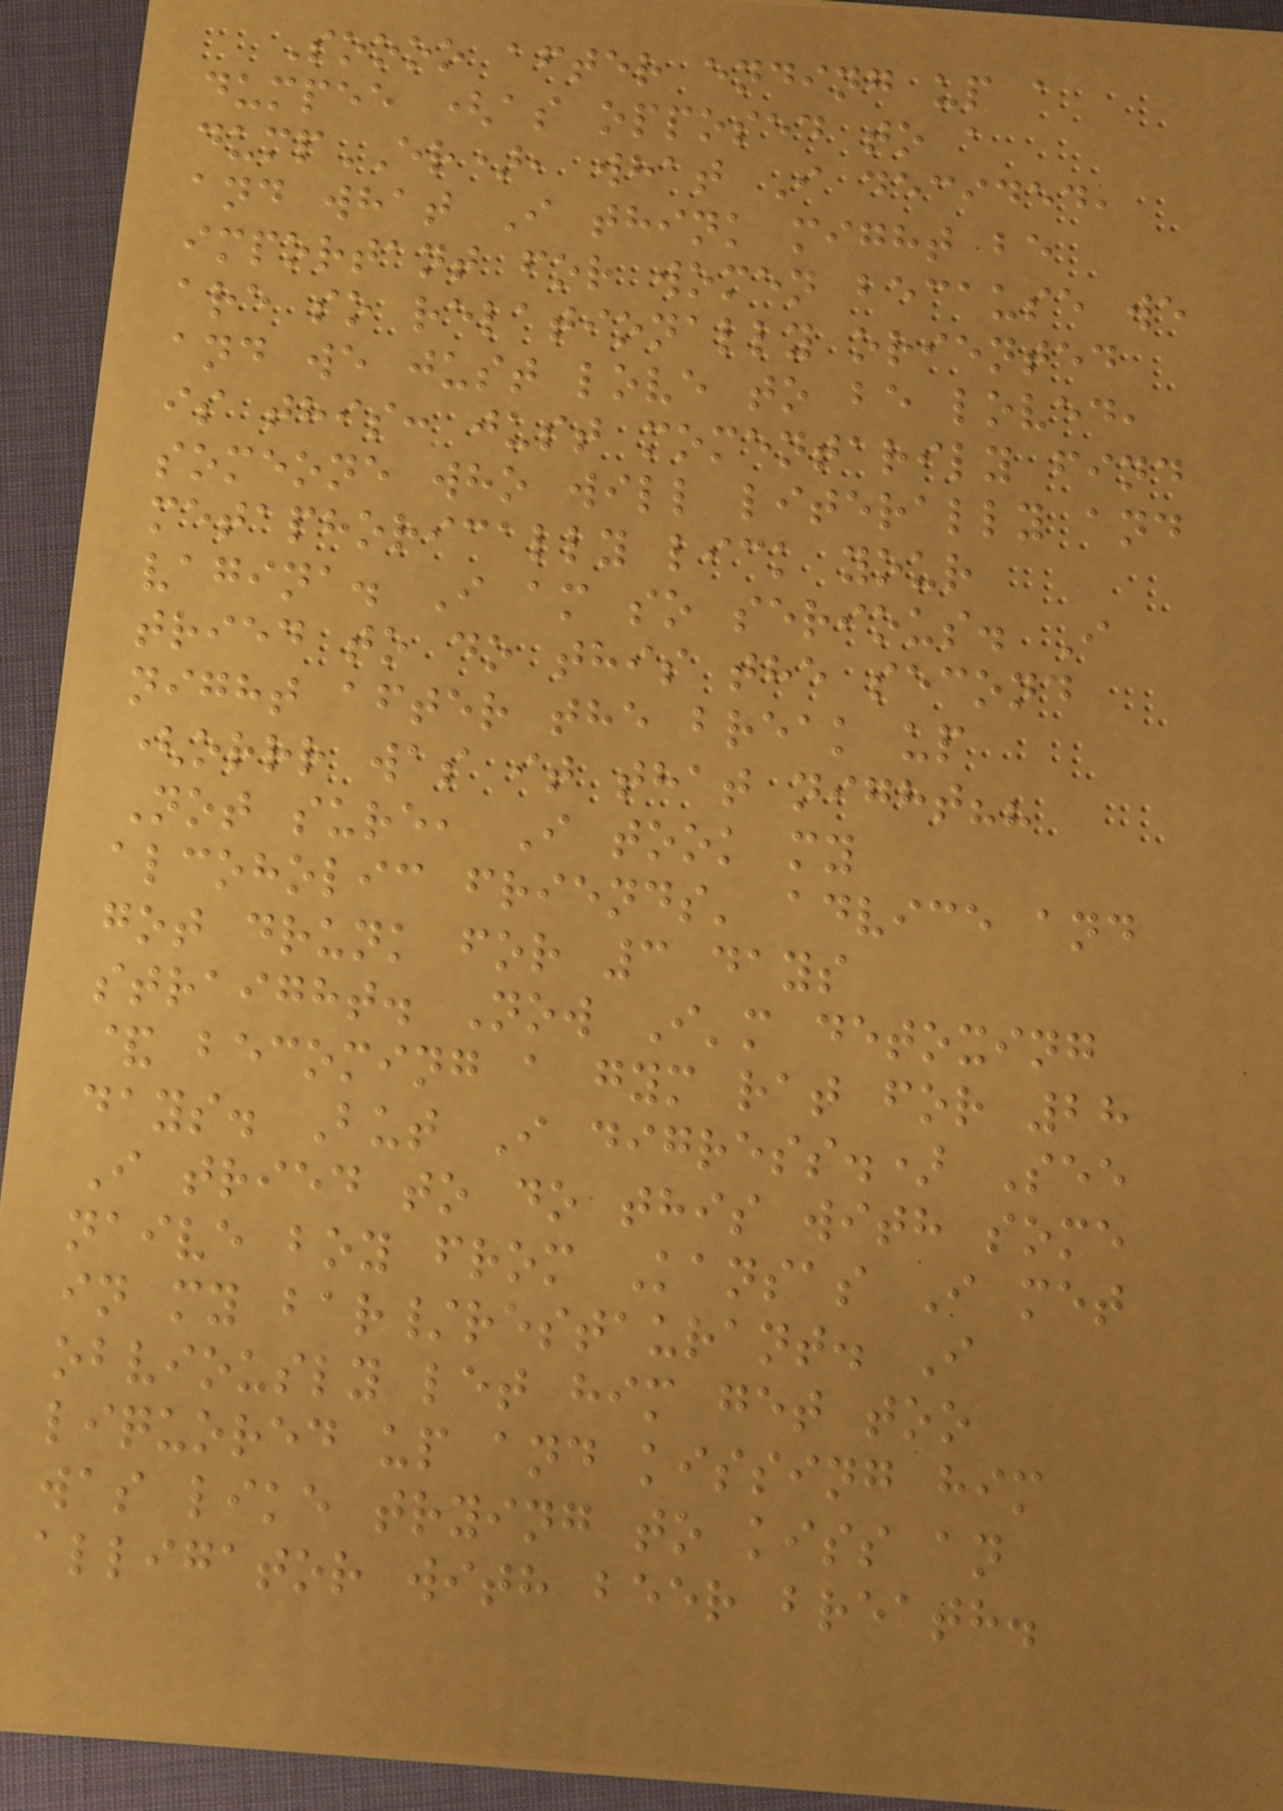Soooo after ending up a
dumpee (as opposed to a
dumpER), what I decided,
and what I think might be
important for women because we
are so relationally oriented
and we just love to be loved,
is this: just momentarily find
someone who will literally and
metaphorically lick your
vagina. I am so serious. I
tried to do this the second
night after the break up
(orrr was it that night??
Not sure, I took my
alcoholic friends' advice and
got drunk for 3 days
straight. Now I'm detoxing
& becoming a gym rat for 28
days. But I digress.) See
I tried to do this with some
naive boy from Kansas I met
in my bar/restaurant. I
obviously let him get too
liquored up and kissing him
was like trying to kiss an
alligator with beer breath.
